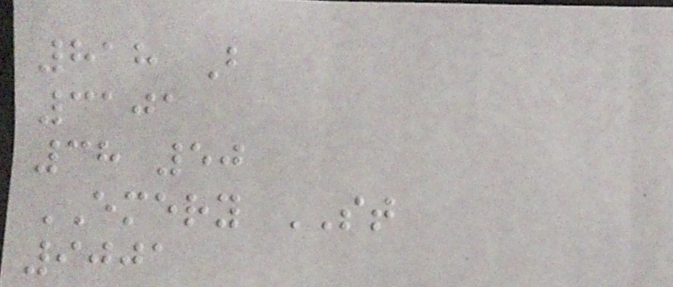818 B
3101
38 50
EMERY ST
9001
